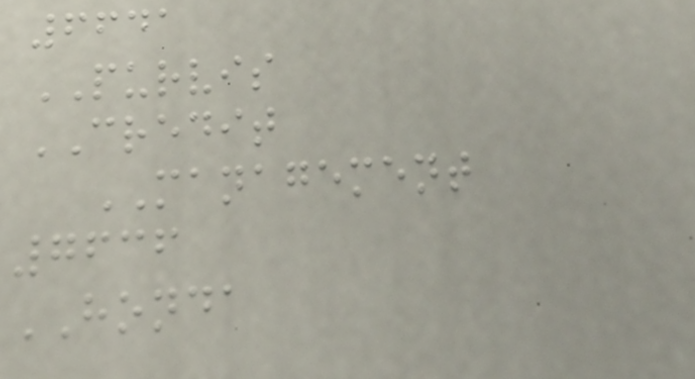6641
PURVIS
CREDIT
MANAGEMENT
7636
HONDA
